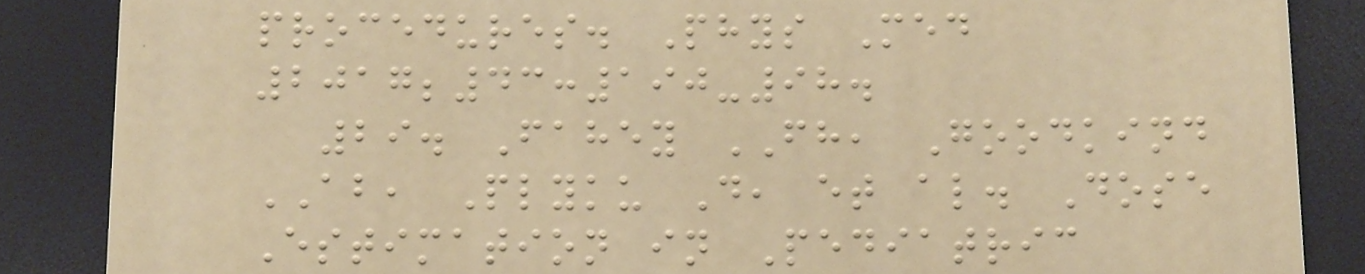procedures. Phys Med
2017;43:190-98.
29. Fahey FH, Goodkind
AB, Plyku D, et al. Dose
Estimation in Pediatric
